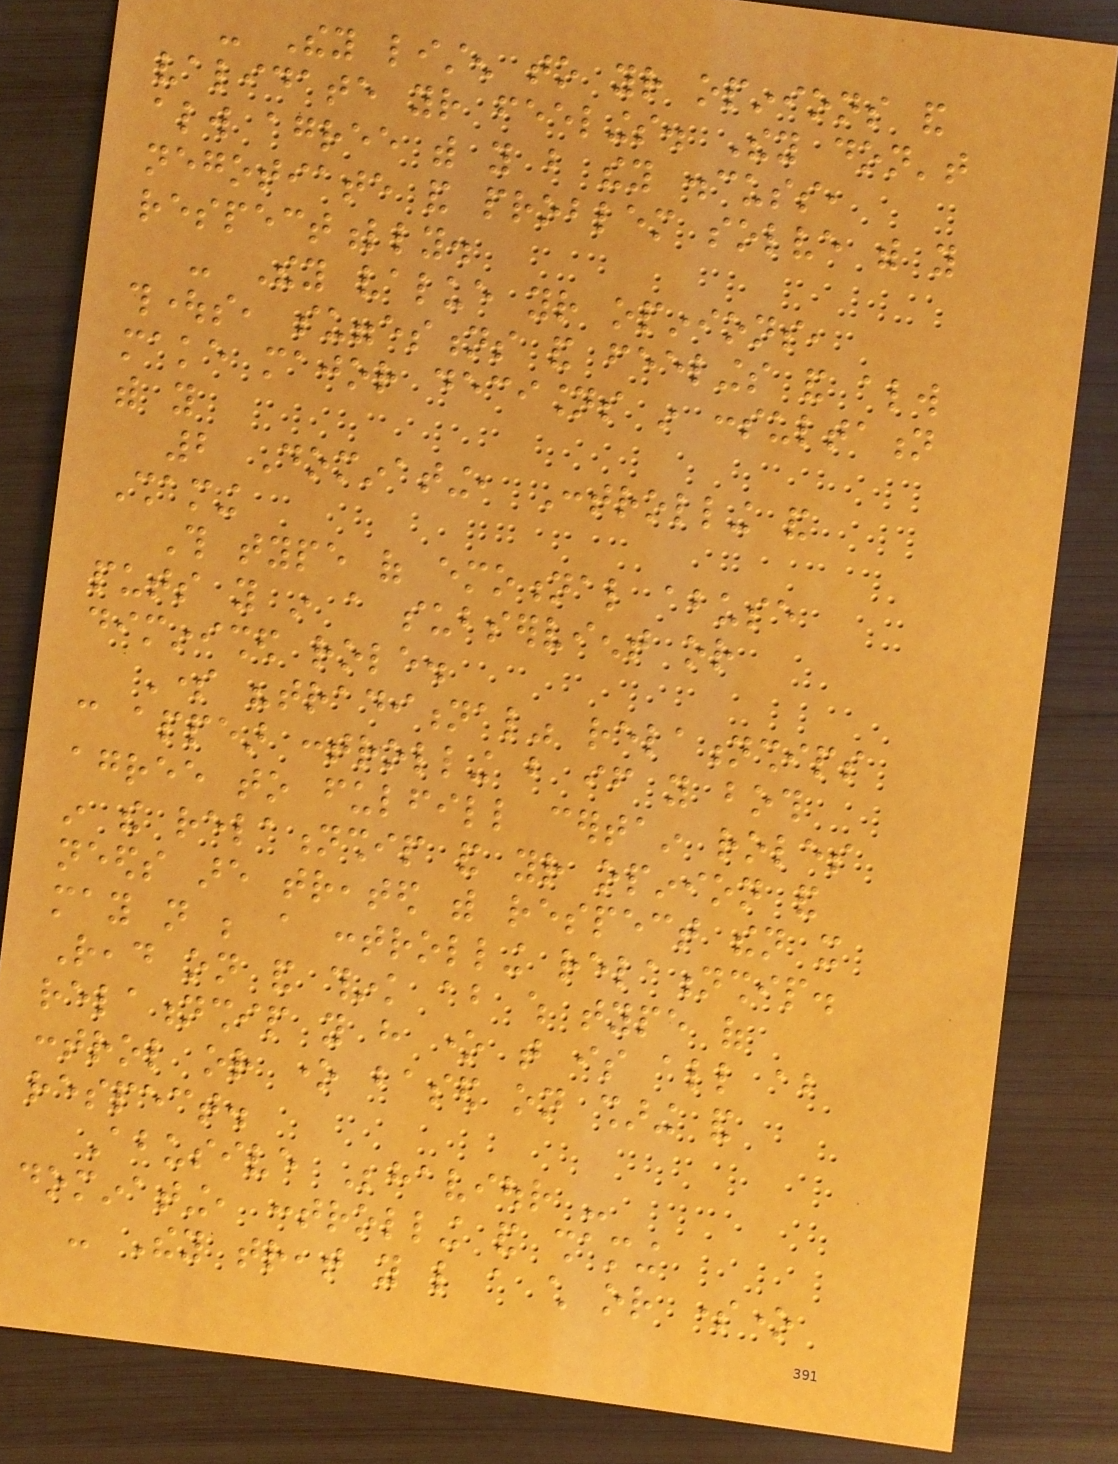- They listen to your opinions and
validate your feelings. They don't
always agree with you but they discuss,
negotiate and problem solve with you
respectfully.
- They value your opinions,
thoughts, suggestions and feelings and always
make major decisions in consultation
with you
2 Dominating, Controlling and
Shaming
This type of emotional abuse
puts you in a subservient or
diminished role.
Some "traditional" relationships
can appear controlling but if you both
agree to fulfill certain roles
in the relationship and your opinion and
needs are treated with respect then it
may not be a controlling relationship.
Read on and think about which type of
relationship you have one that is all about
control or one based on sharing and
respect.
Abusive Behaviour -
dominating, controlling and shaming
- They treat you like a child or someone
